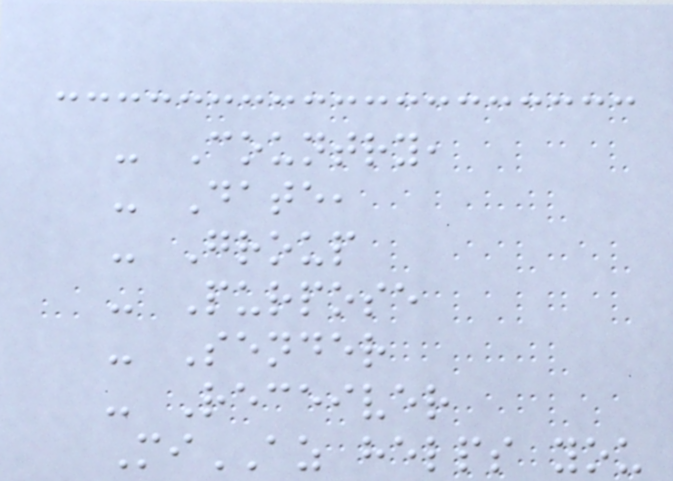- Country,
- Date,
- Group
- Purpose
- Sender
- Receiver
MiAZ helps you
